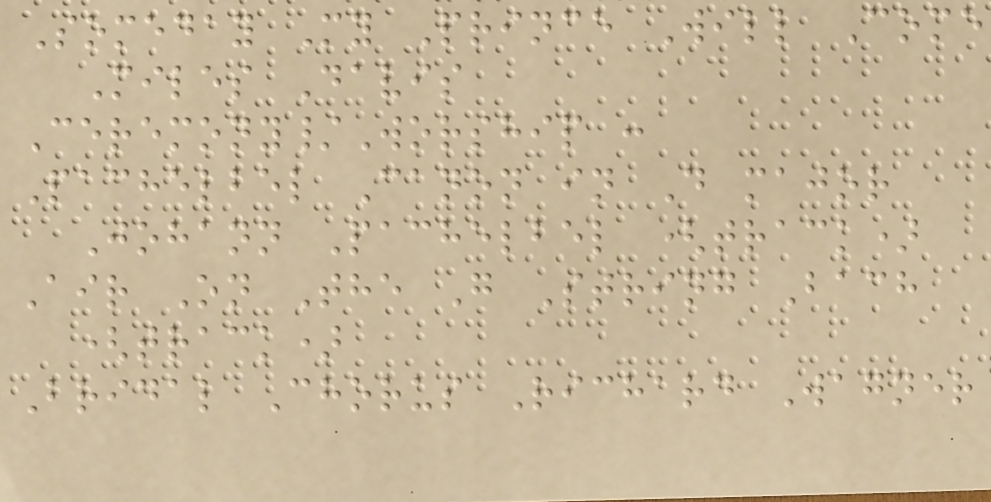Someday My Prince Will Come
Miles Davis
Ceremony/Worship :
Pachelbel Canon in D major
Johann Pachelbel (track)
Air On The G String Bach
(track)
Bridal Chorus Richard Wagner
